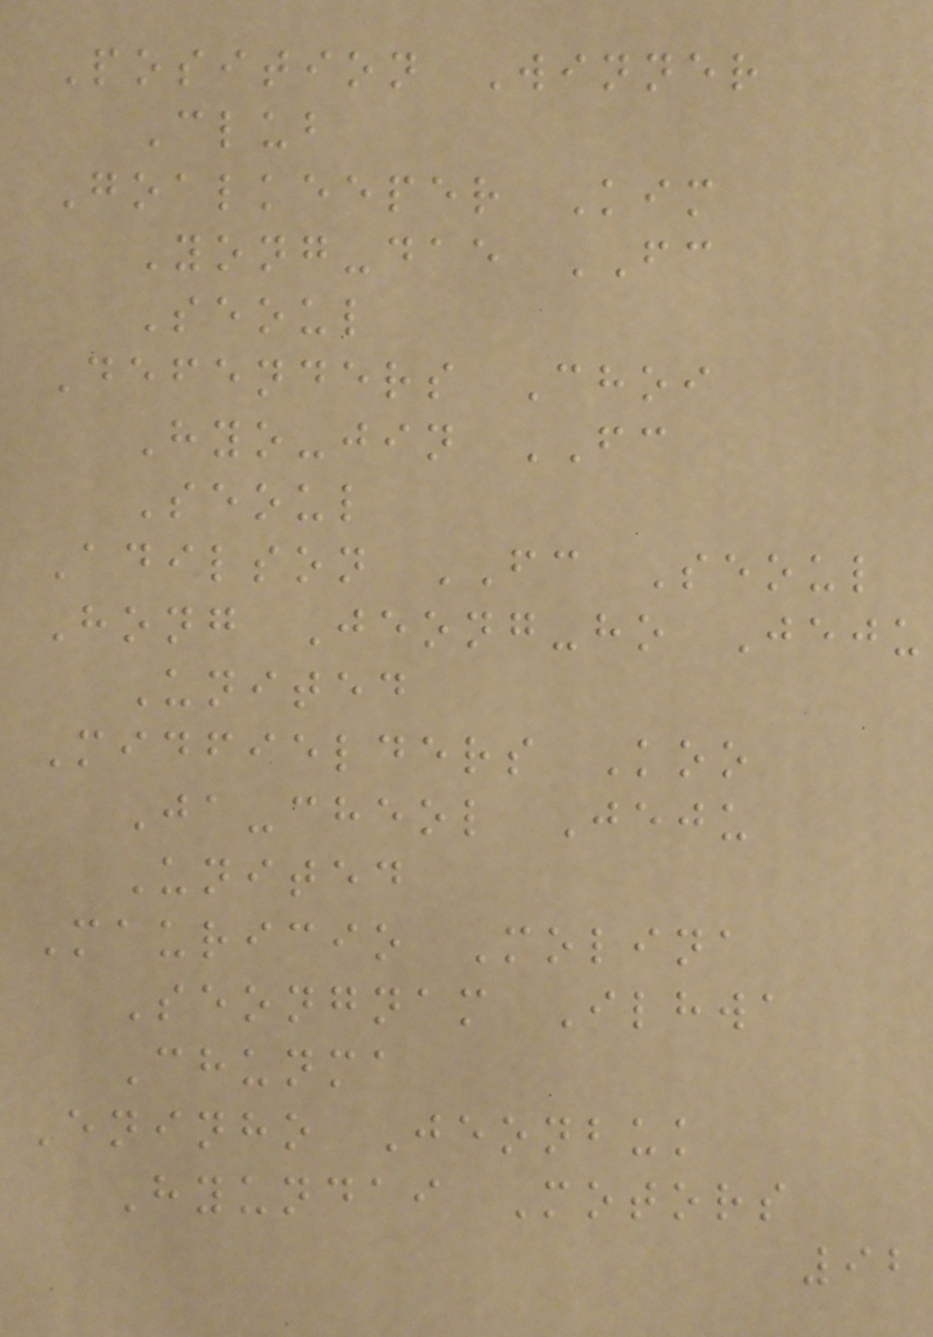Position Winner
Club
Goalkeeper Kim
Yong-dae FC
Seoul
Defenders Choi
Hyo-jin FC
Seoul
Adilson FC Seoul
Hong Jeong-ho Jeju
United
Midfielders Koo
Ja-cheol Jeju
United
Mauricio Molina
Seongnam Ilhwa
Chunma
Eninho Jeonbuk
Hyundai Motors
92
